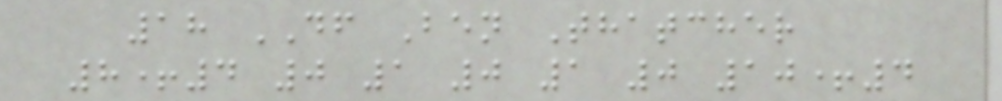18 DF Ben Thatcher
8+4 0 1 0 1 0 10+4
